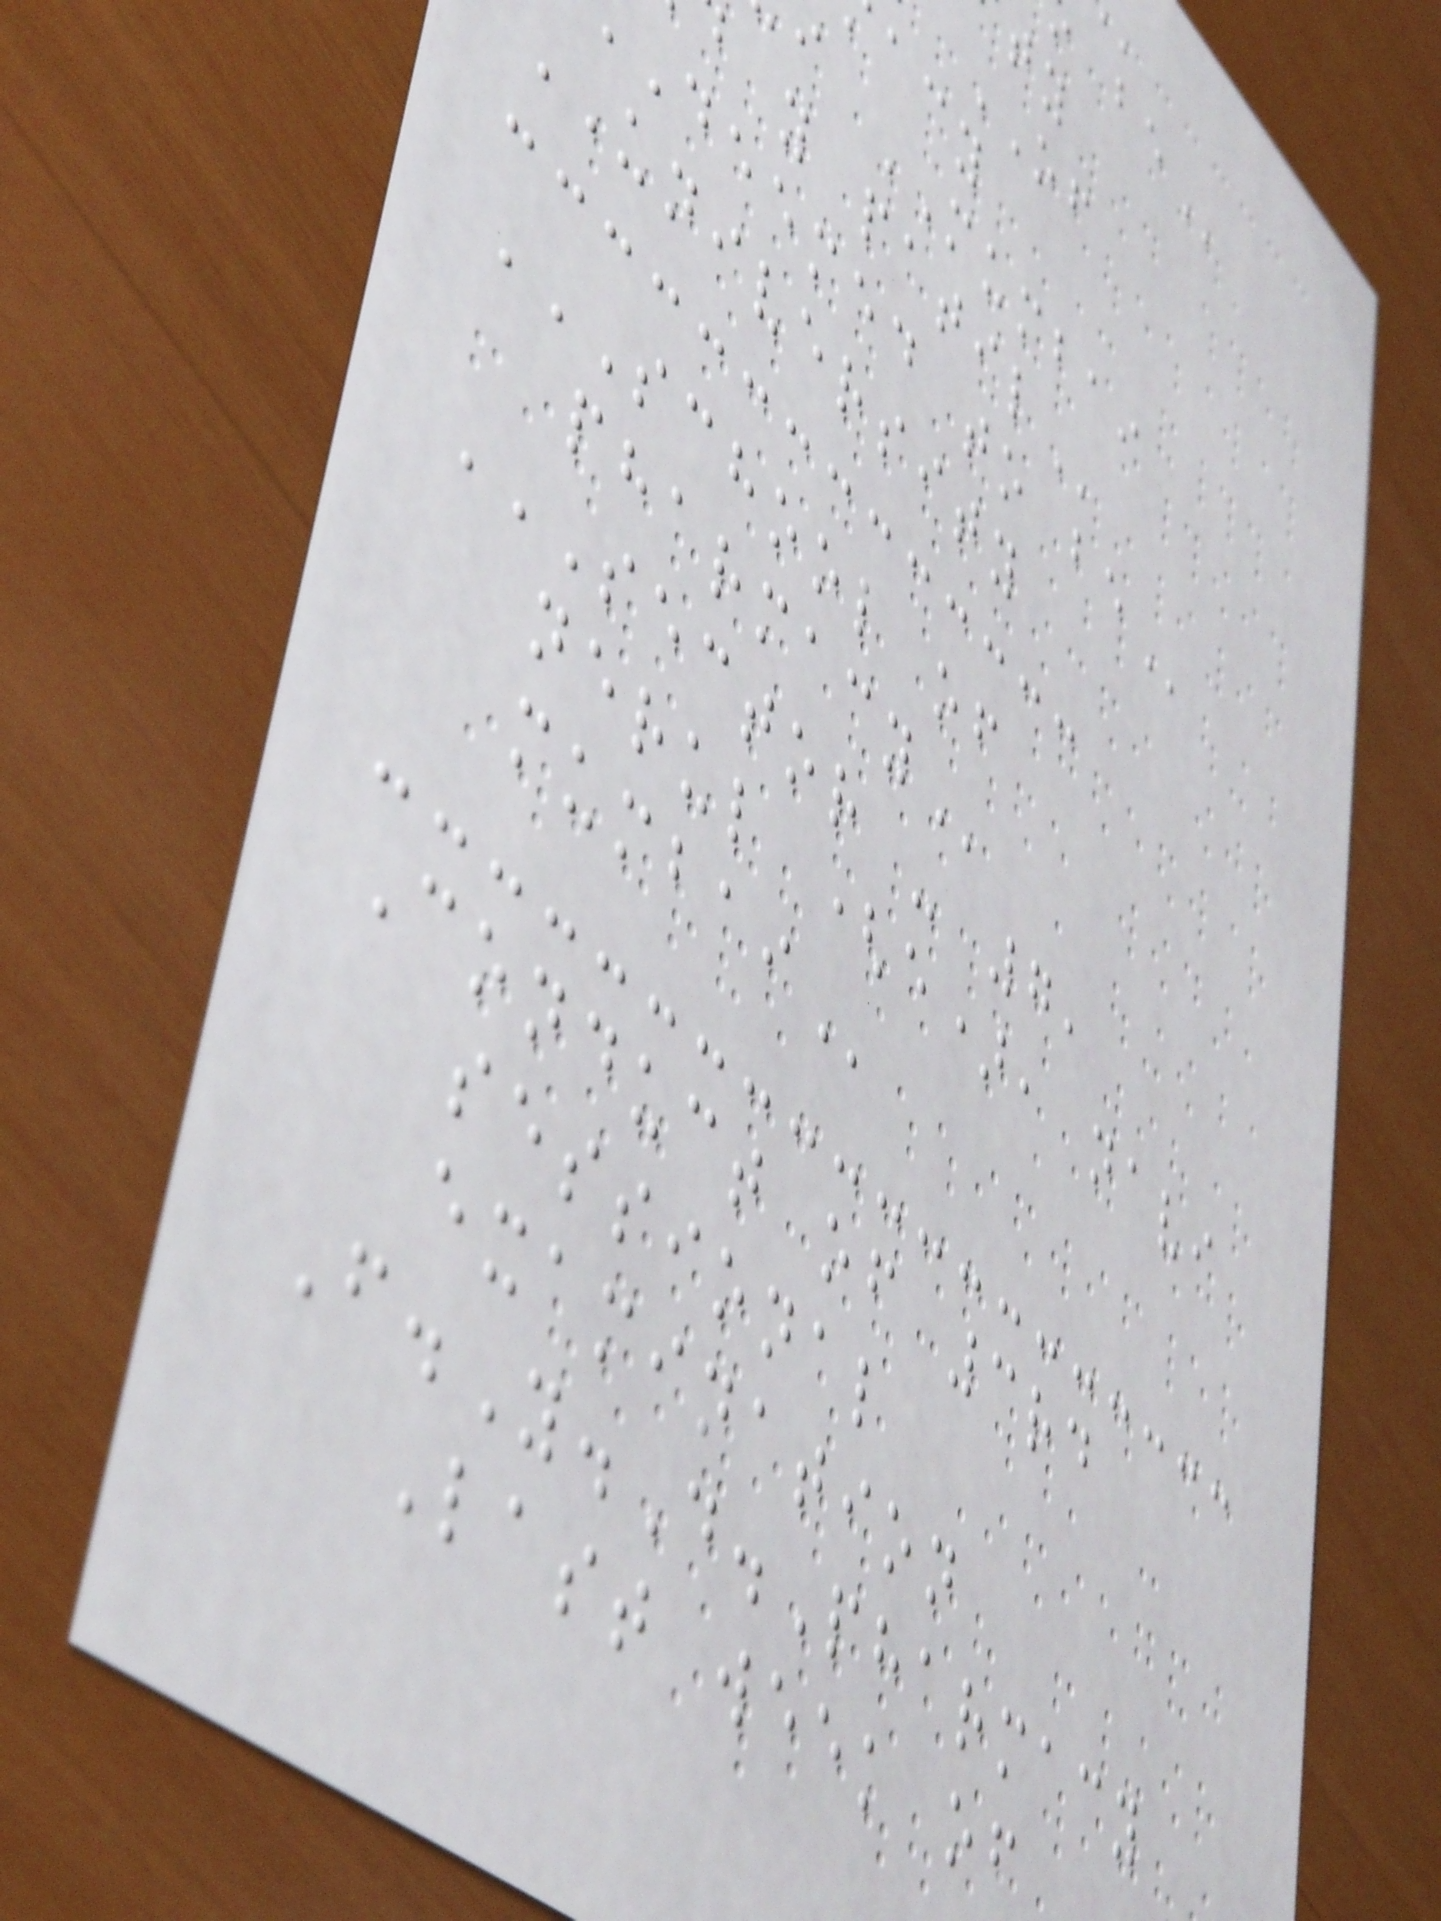OF
i MUMBAI
deemed to
university
SCHOOL OF
SECTOR - 7,
nerul (e), navi
Conduct of 3rd
sessional
examination
F.Y.D.Pharmacy
Last week of
